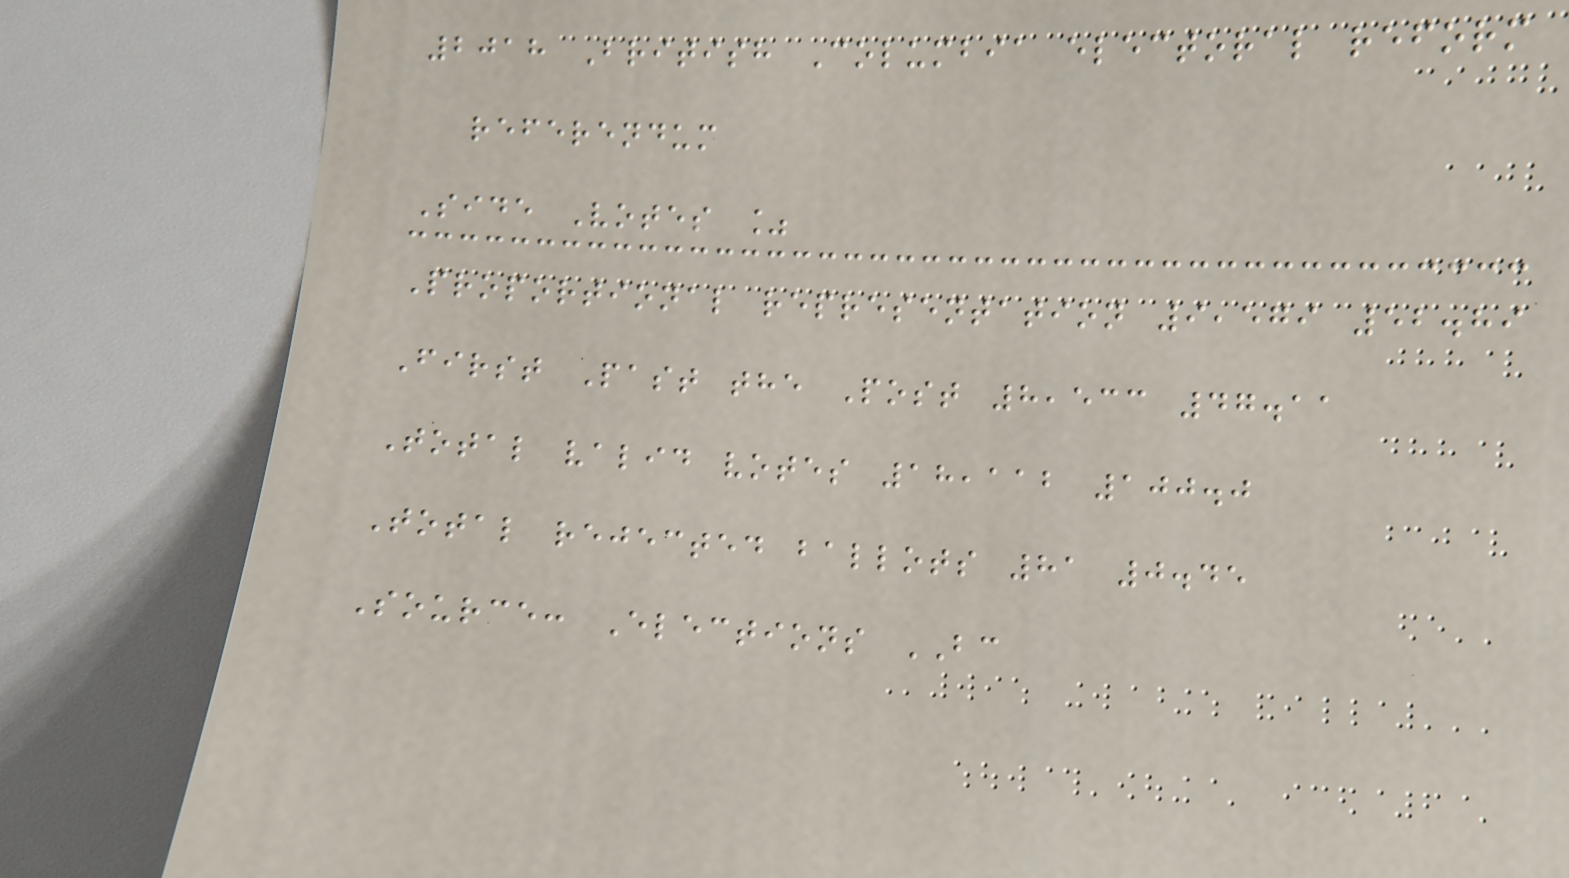2018 British Columbia electoral reform
referendum
Side Votes %
Proportional representation 9,579 52.89
First Past the Post 8,533 47.11
Total valid votes 18,112 100.0
Total rejected ballots 81 0.45
Source: Elections BC
